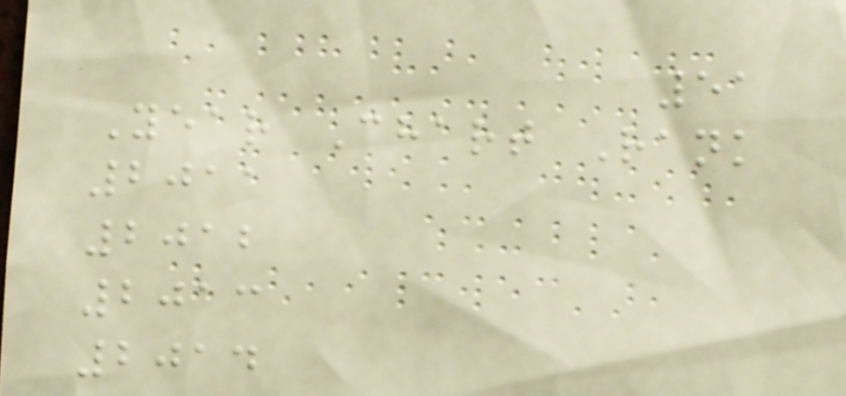51
Year Chart Rank
2011
2012
2013
2014
